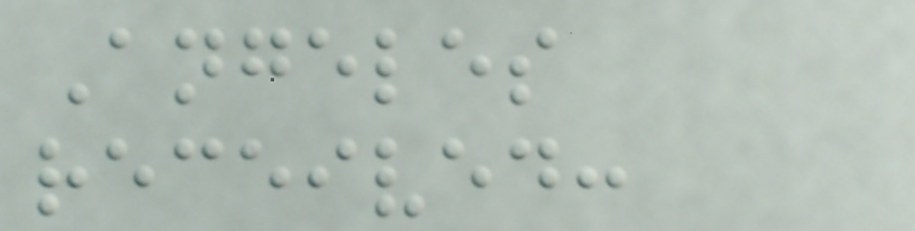Angeles
received:
